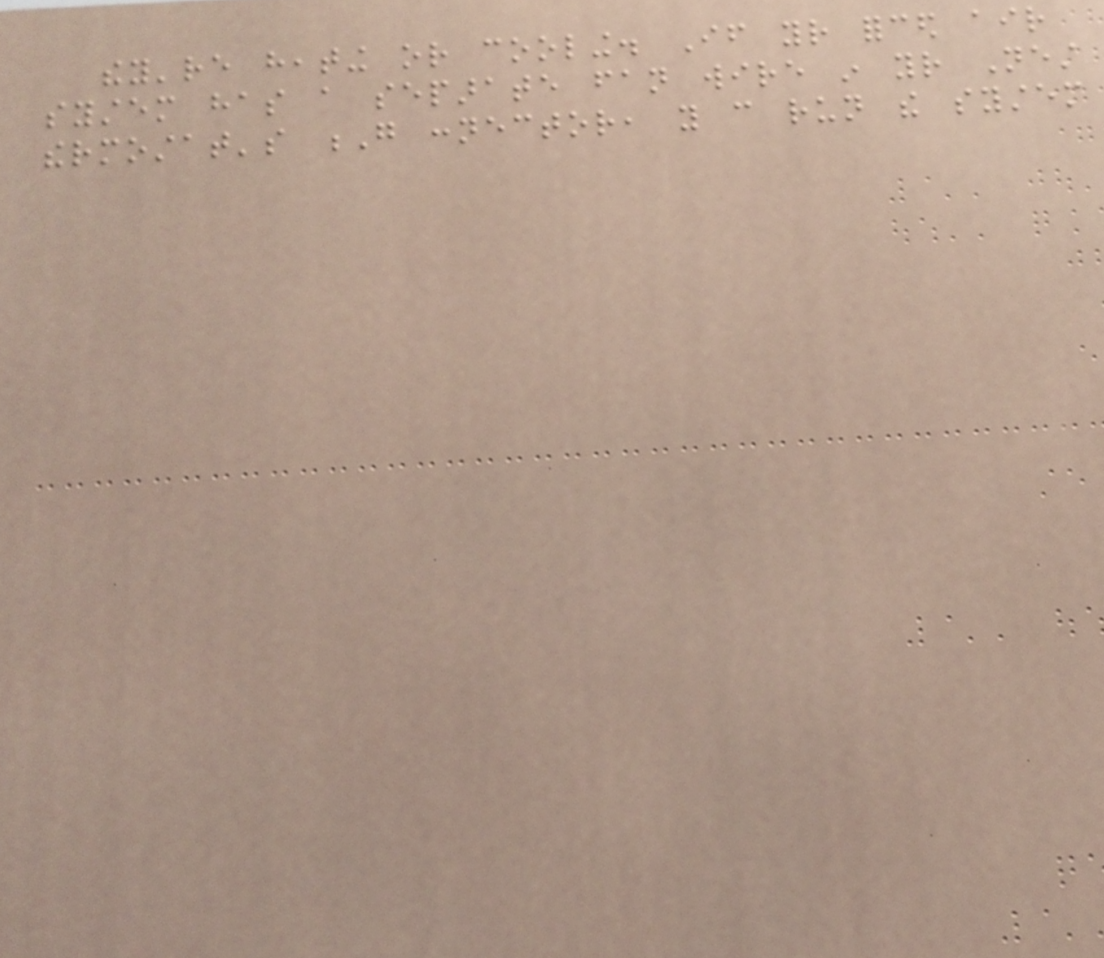they're heating or cooling. If your forced air
system has a separate fan wire in your Nest
thermostat's G connector, you can run the system
